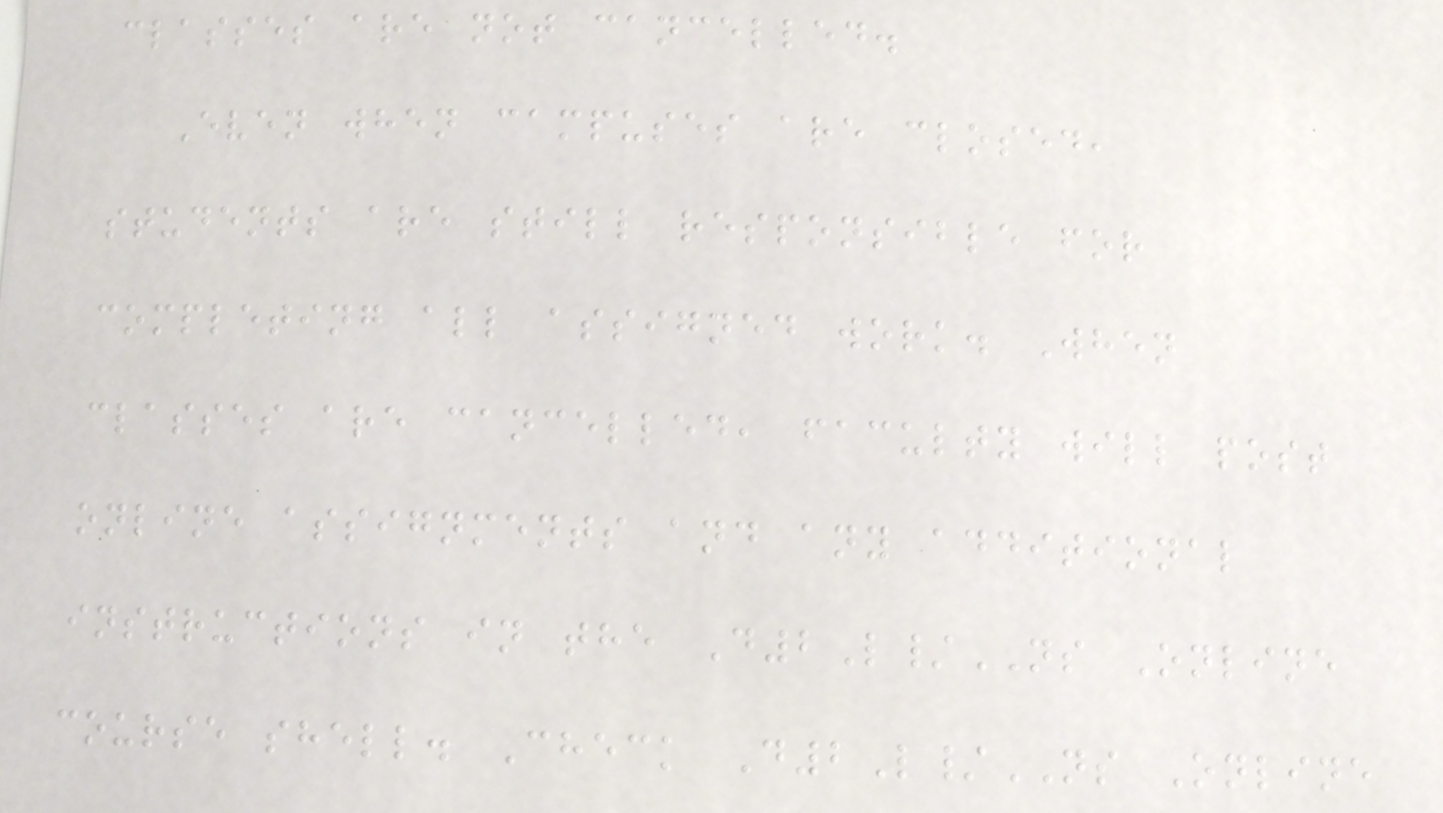classes are not cancelled.
Even when campuses are closed,
students are still responsible for
completing all assigned work. When
classes are cancelled, faculty will post
online assignments and any additional
instructions in the D2L/NS Online
course shell. Check D2L/NS Online
